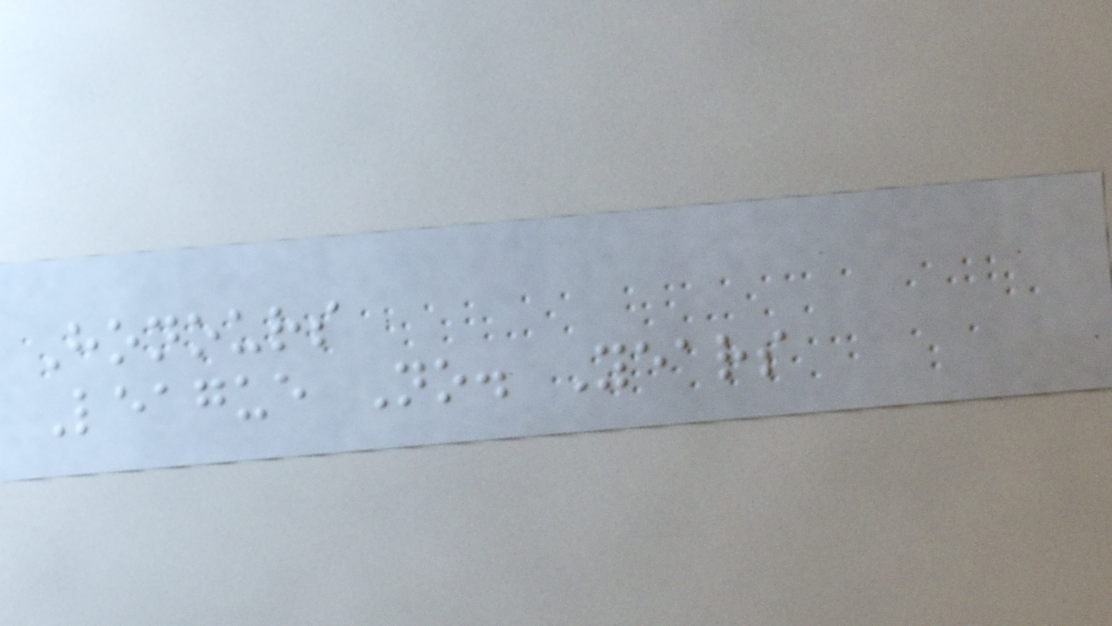Honours
League No. Years
